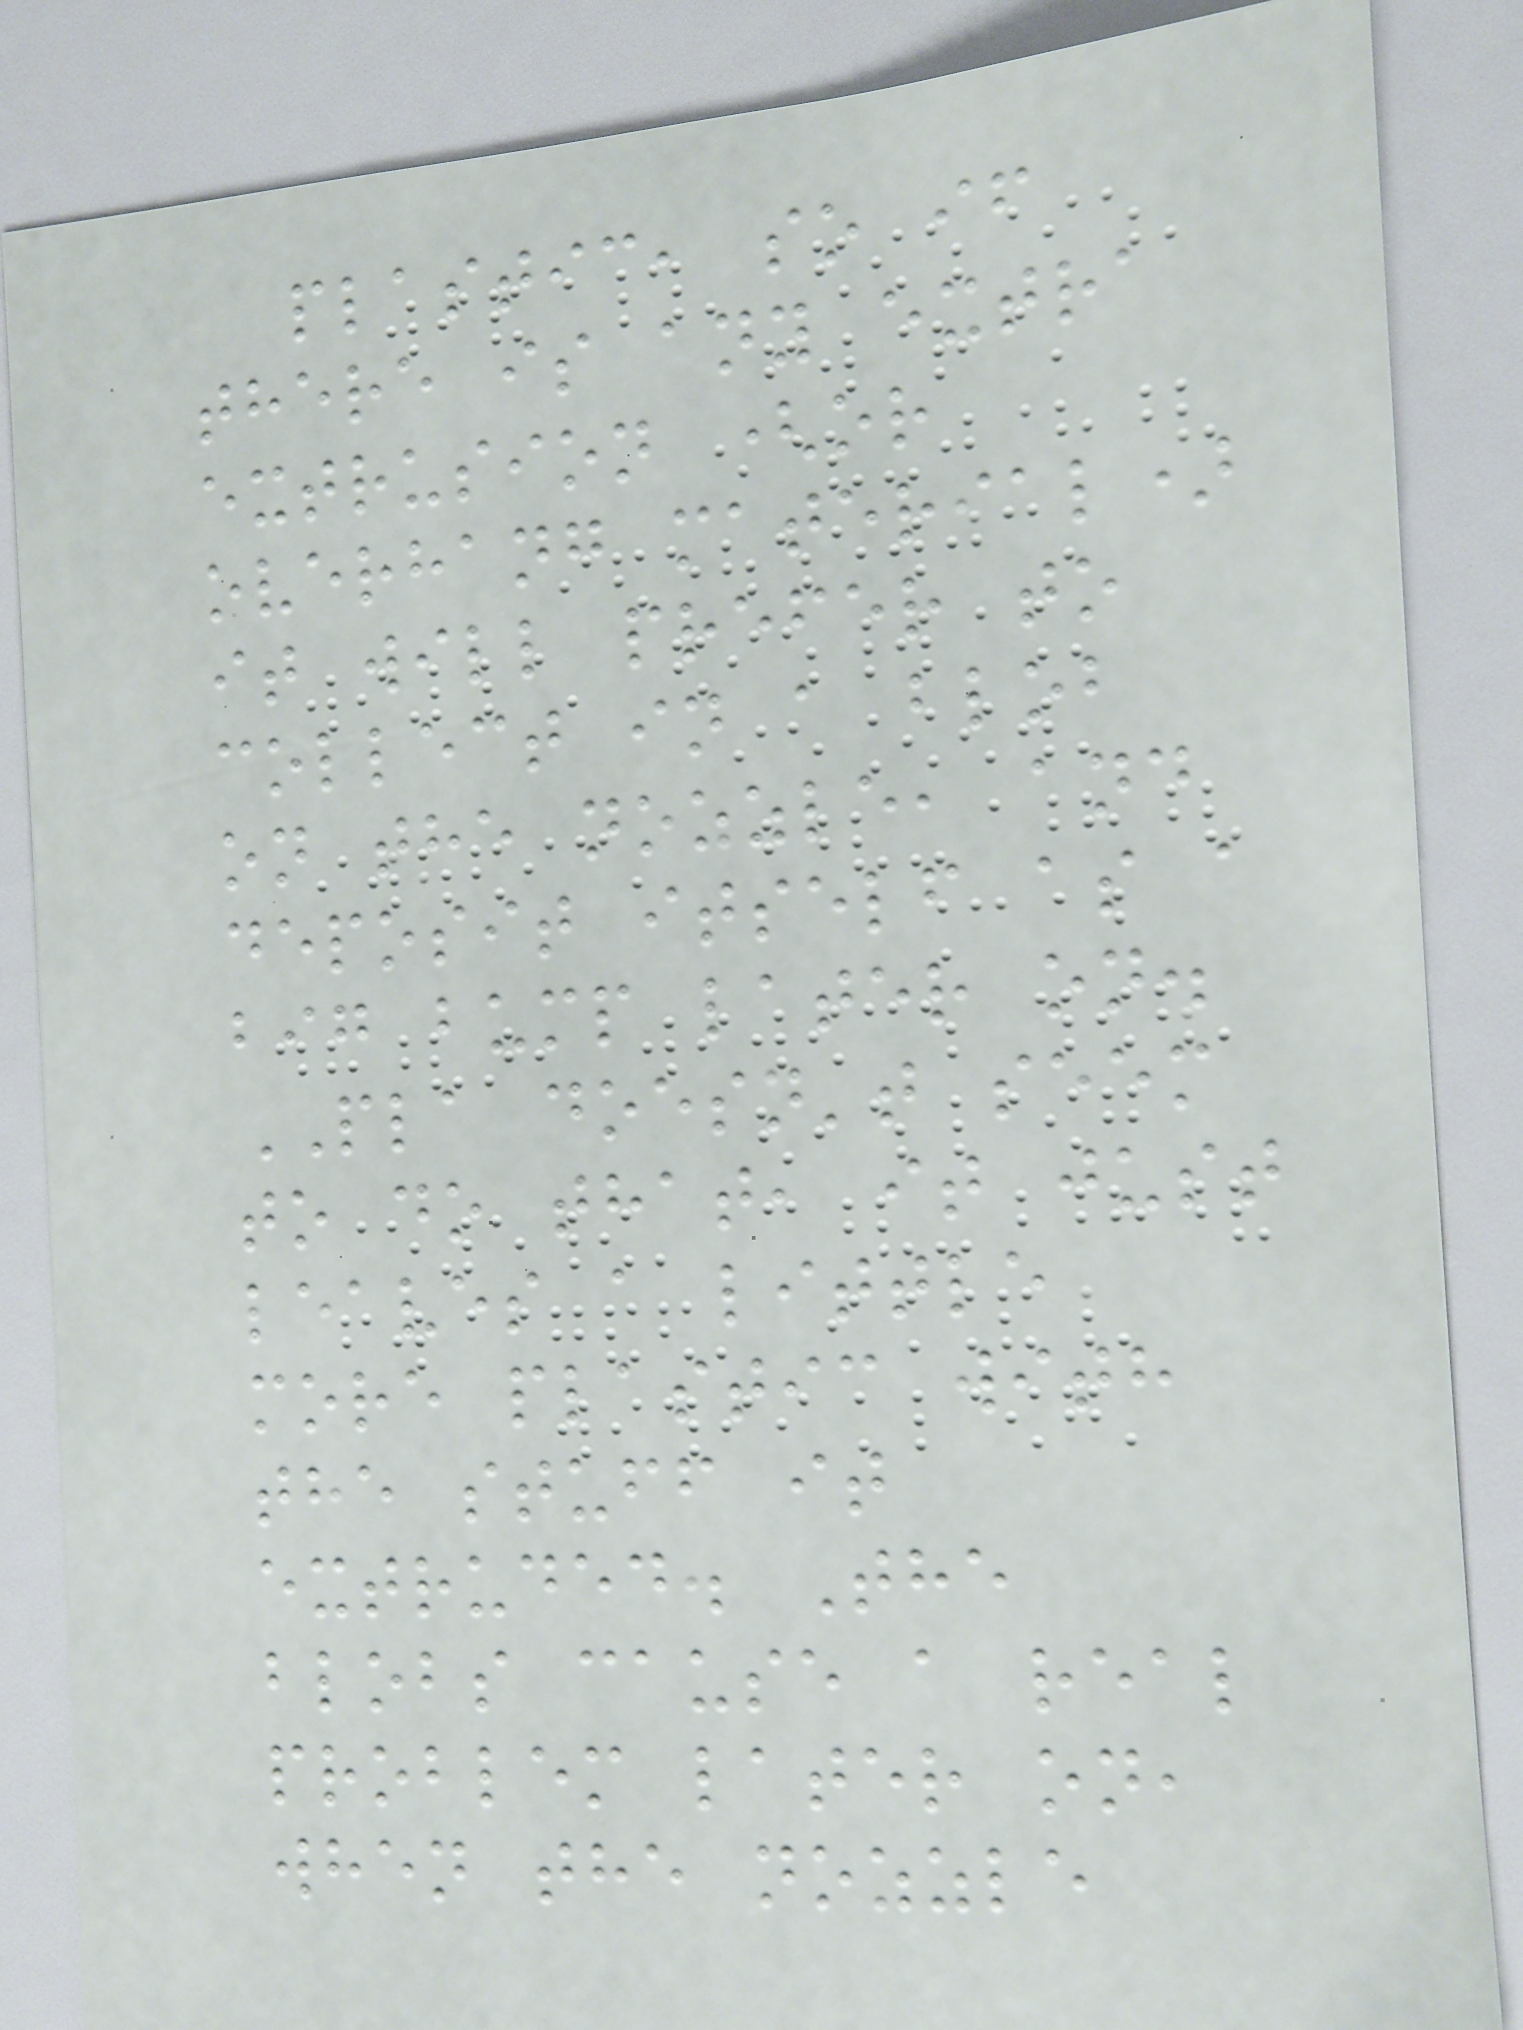plastic, so if
there is any extra
extrusion (or
overhang material)
it will prefer to
collect in a blob
on the nozzle, and
deposit itself as a
big bump later on.
PLA doesn't seem
to do that, it just
leaves a little
more plastic with
the stuff it
extruded. The
blobs cause a real
problem later on,
when the nozzle
